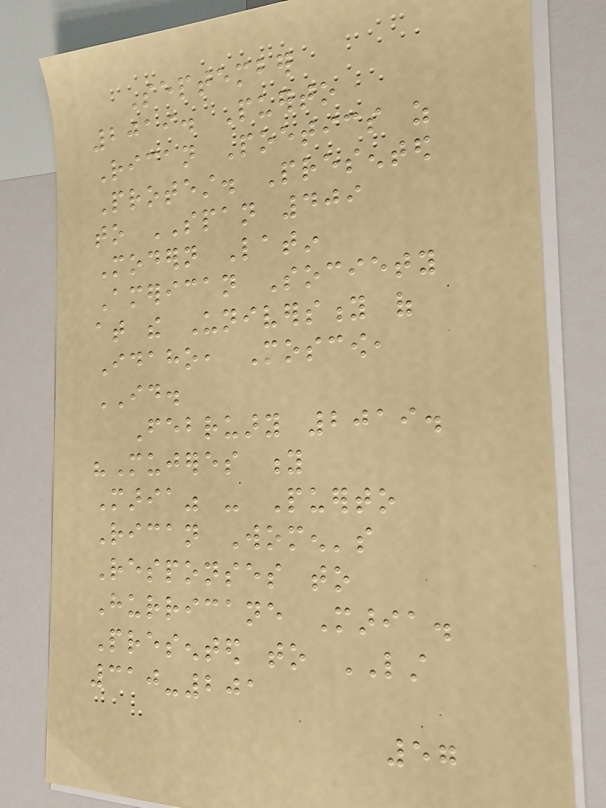September
2019. Puerto
Rican Poetics as
Protest. Presented
to SPAN 409
Modern Latin
American Society
at the University of
Idaho, Moscow,
ID.
February 2019.
"Mujeres y
Maria" - Puerto
Rican Women's
Responses to
Hurricane Maria.
Presented to LST
310-201
57
